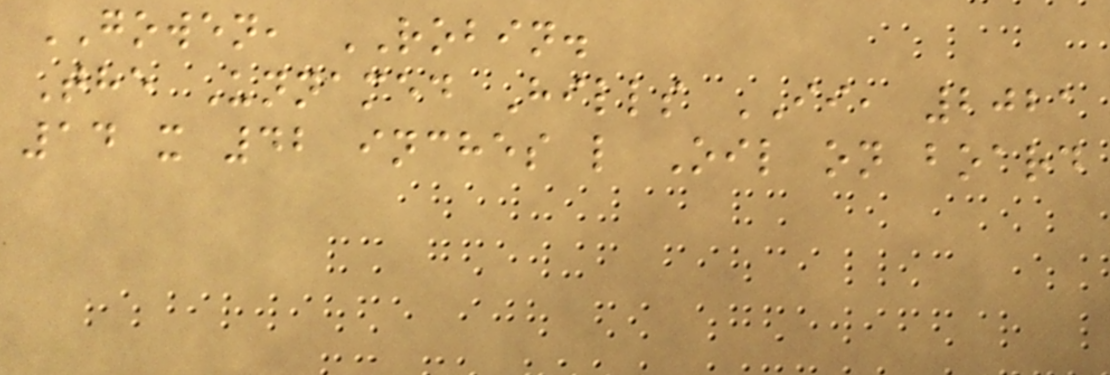GOWEN, ROBIN.
The Unnamed Hills II, 2021
14 x 42 inches l Oil on board
